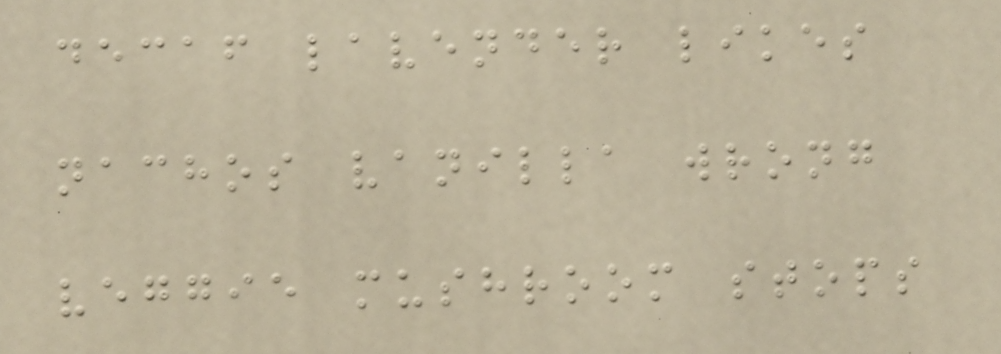decaf lavender likes
nachos vanilla wrong
veggie mushroom stops
